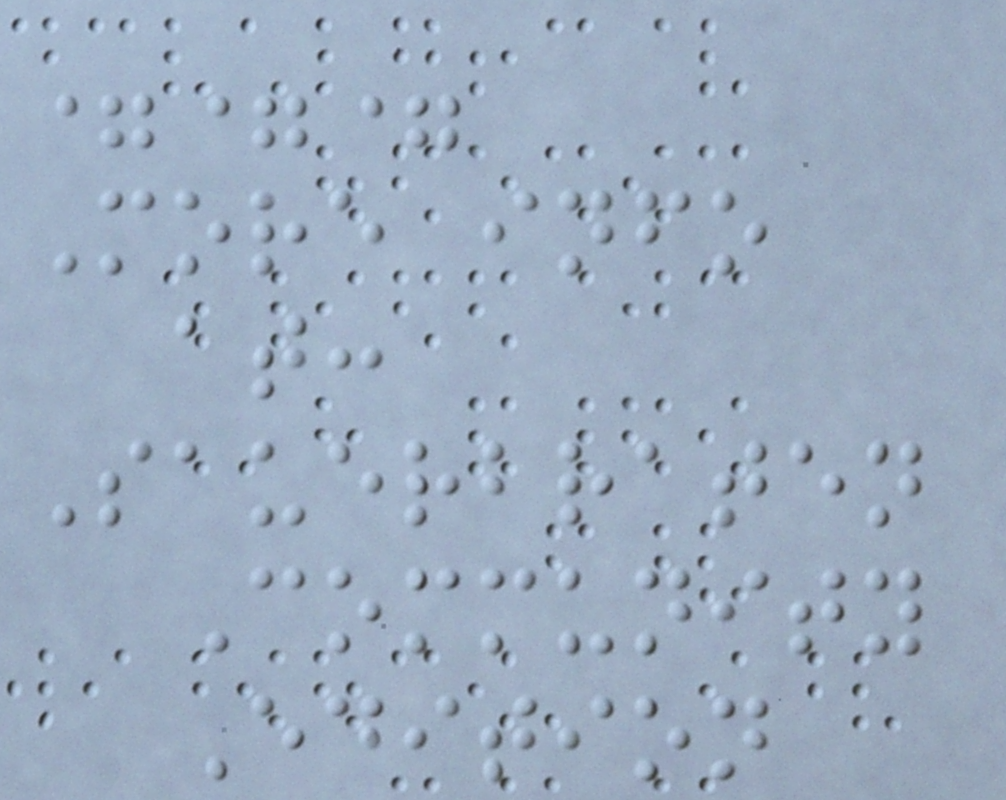===
More info
at:
Sauerbraten
Community
Edition
